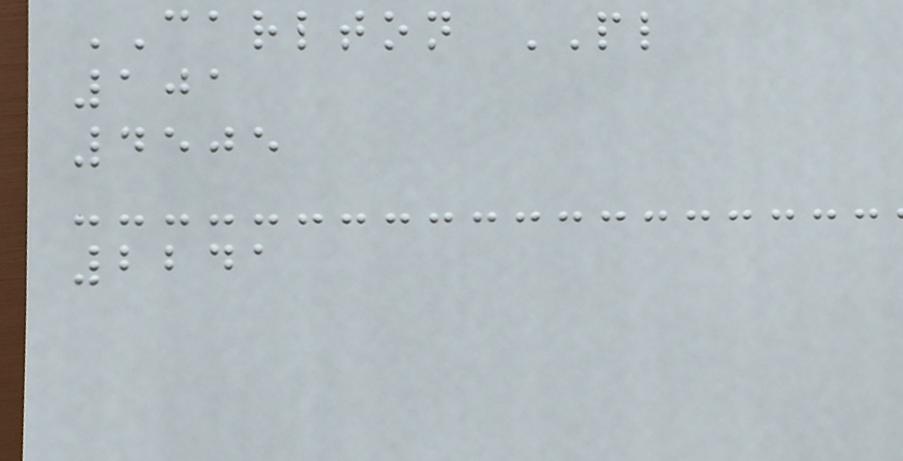CARLTON PL
101
4505
2241
